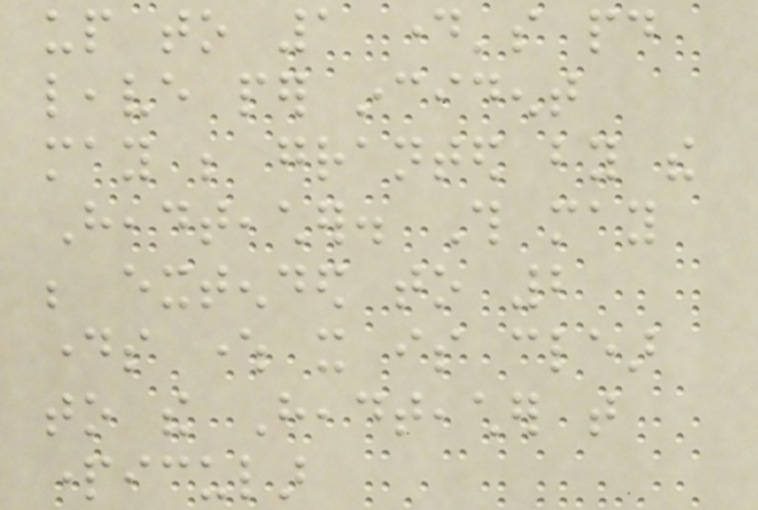up to 1 day's paid
leave per incident
may be granted by the
Headteacher. This may
be extended to 2
days where it is clear
to the Headteacher that
particular
